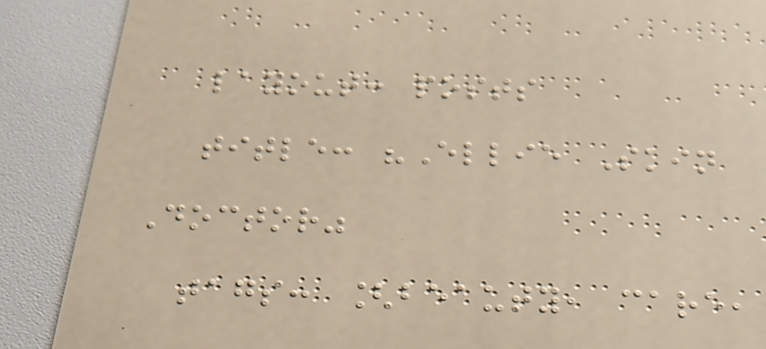layout: posts
title: "Ellie Skin
Doctor"
tags: [beauty, care,
